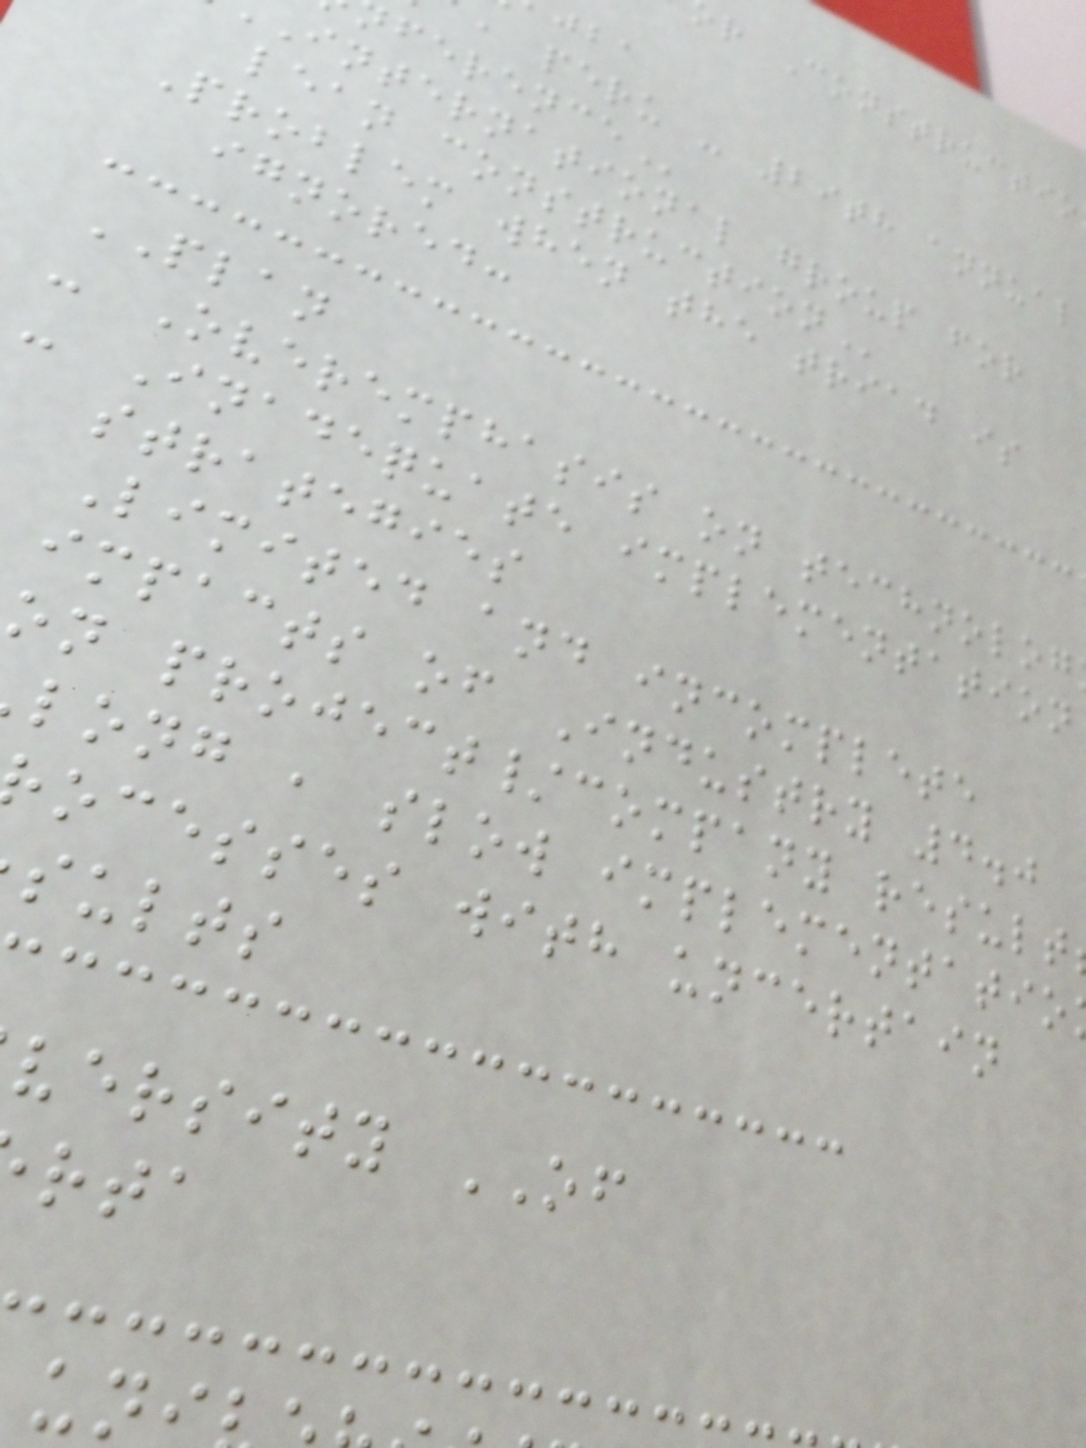r Constructio
, peru - 29th annual
international group for
Problem when the triad is
ignored:
PLAN
- Overemphasis on technolog
- Inadequate implementation
strategies
Limited and incomplete
impacts of Industry 4.0
on project/company result
long , slow implementatio
ocesses with uncertain
sults
versity OF
